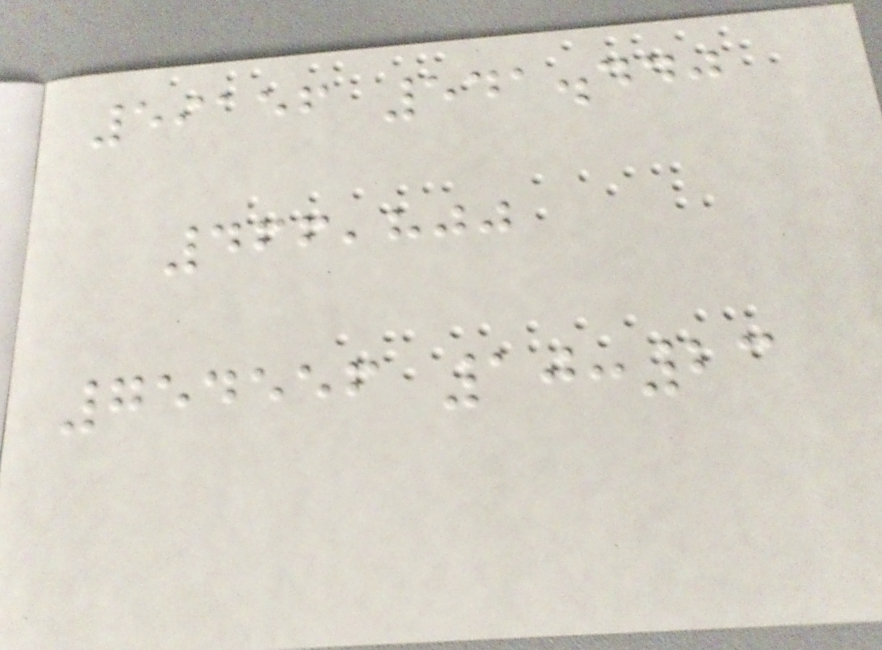59156 541.440
466,800
754556 10:23
